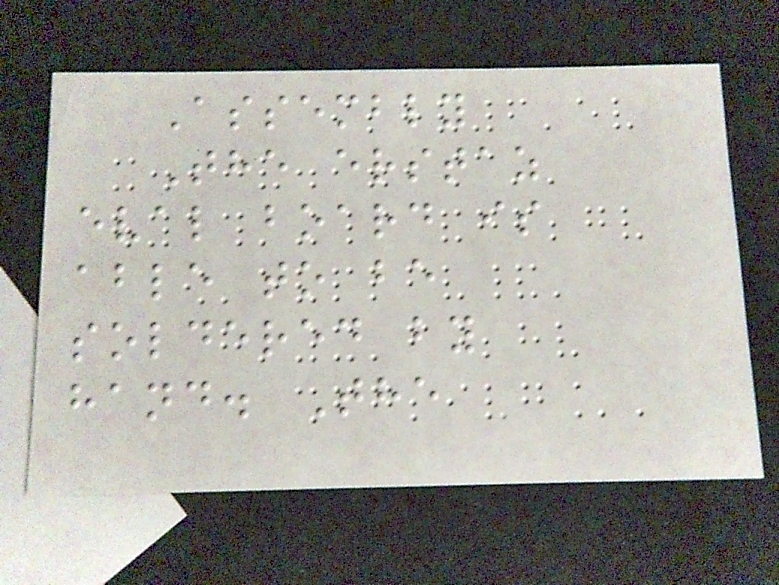Assembly
The erstaz
eval board is
able to be
soldered by
hand. The
